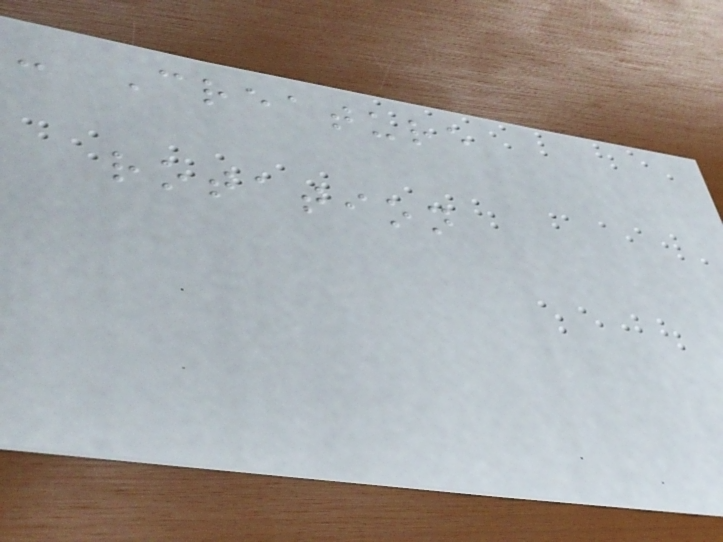- Creature
rotation
